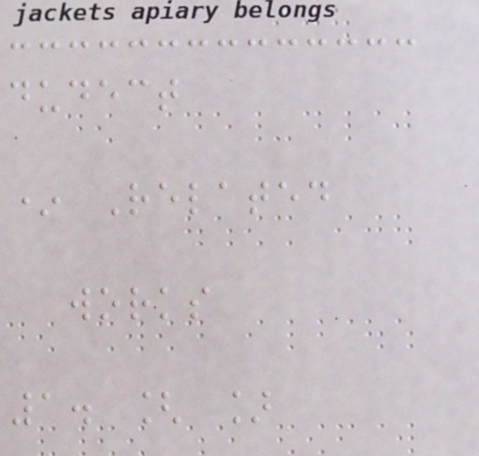dudect
* Related
works
1. [ ]
